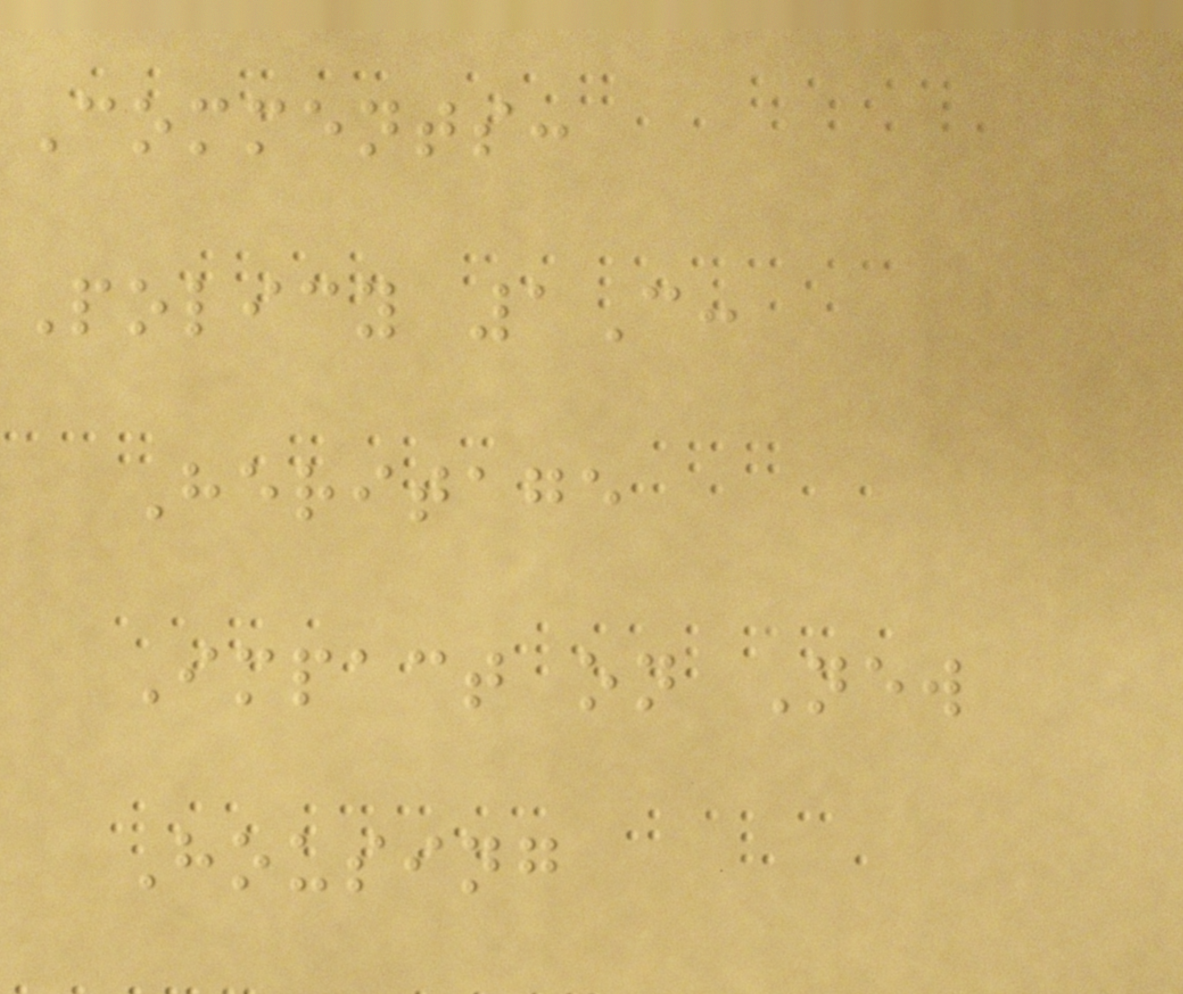Comments:
Policy 1C:
Heritage
Impact on New
Housing
